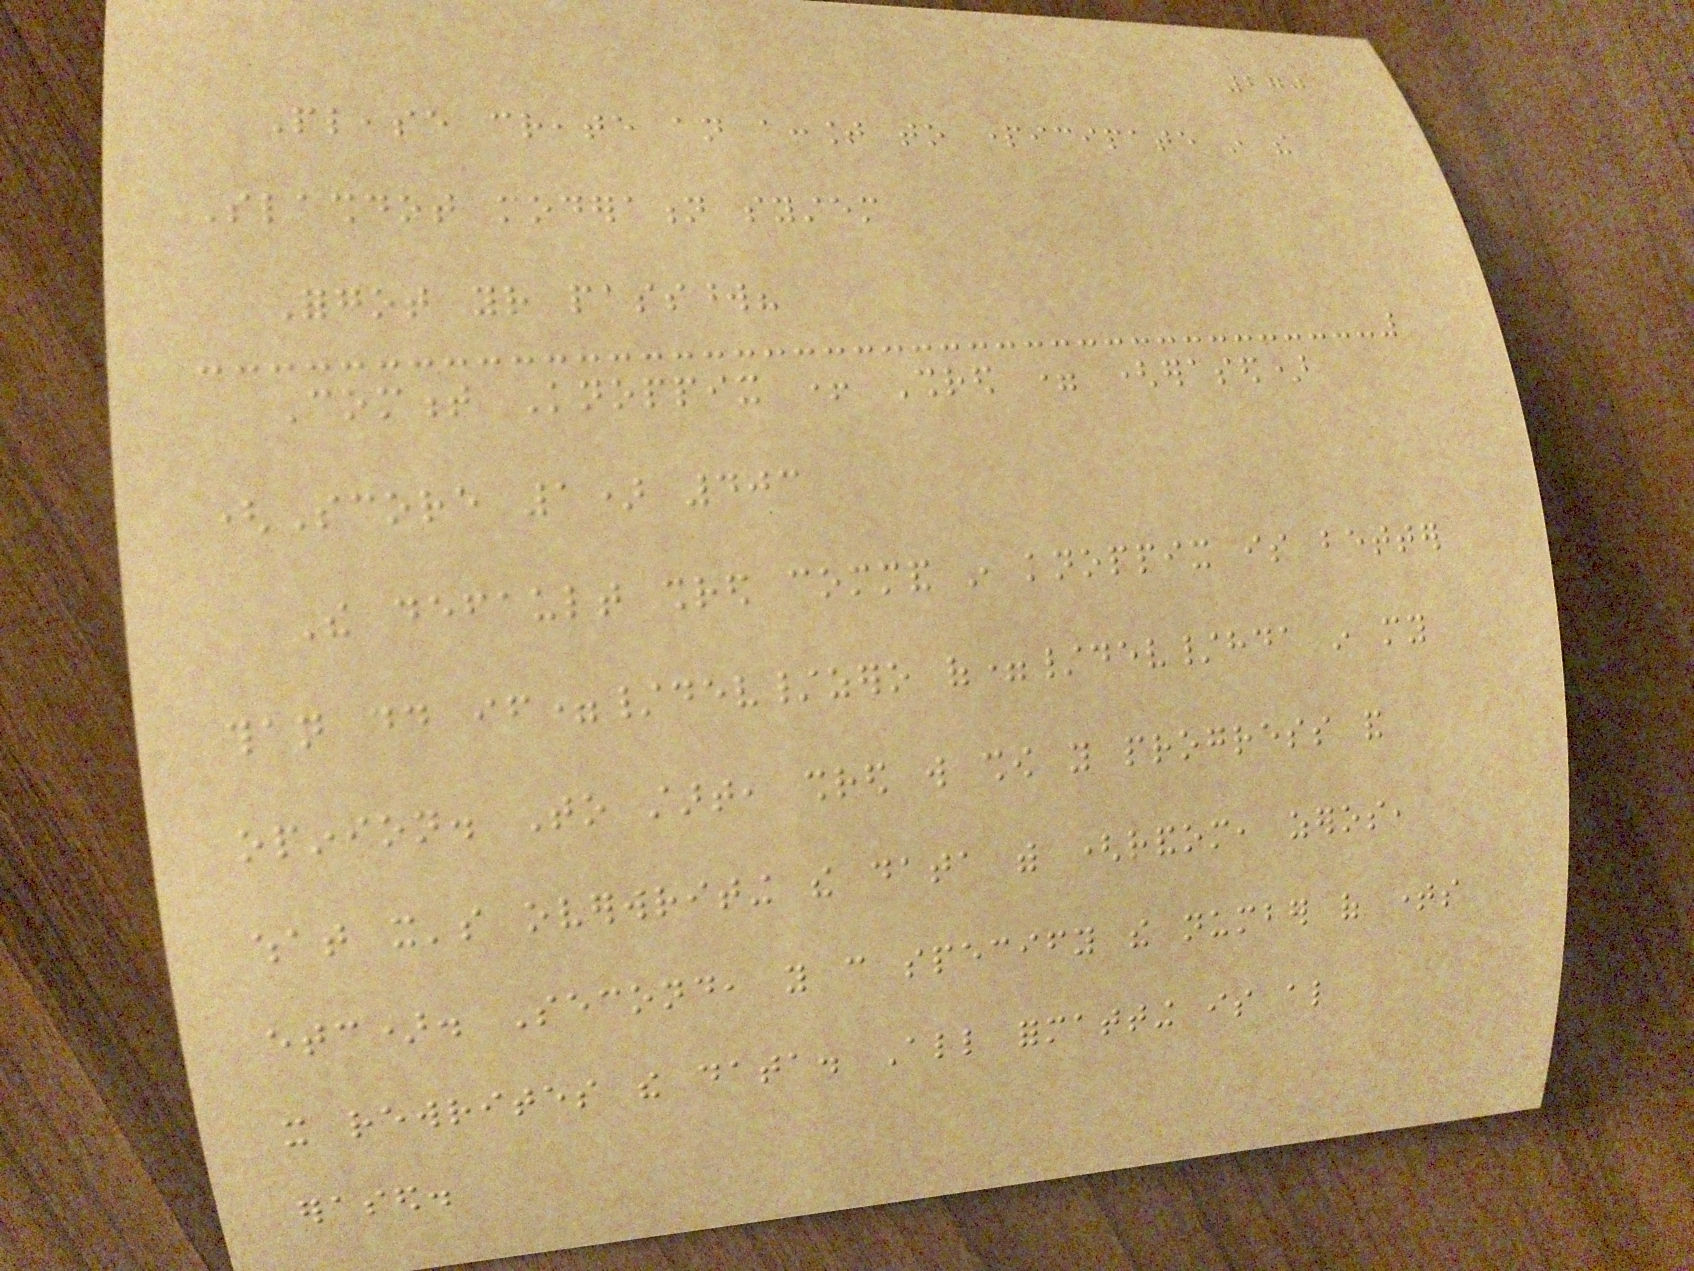270
Please create an account to participate in the
Slashdot moderation system
Forgot your password?
Comment Knoppix + Shred = (erased)
(Score 1) 403
The default shred command in knoppix is better
than dd if=/dev/zero of=/dev/hda in my
opinion. To start, shred will show you progress and
what it's overwriting the data with (random, zeros,
etc). Second, you can specify the number of times
it rewrites the data. All formatting is also
erased.
